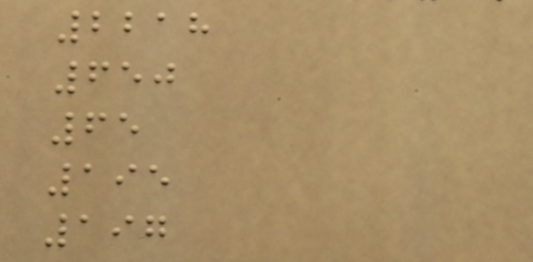2218
650
65
195
197
